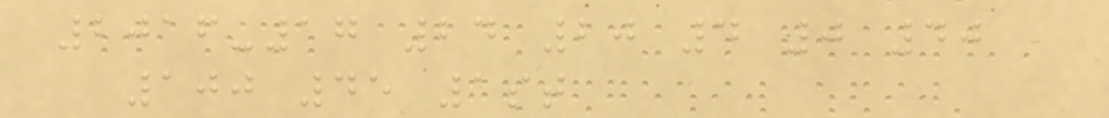2016-17 24 20 4 0 40
100 45 1st
